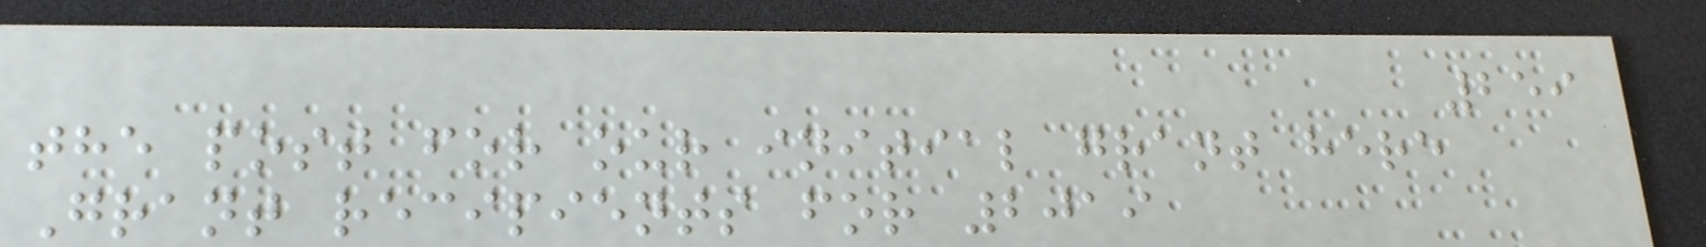259
the post for our initial grant here
Grant recipients for 2019
